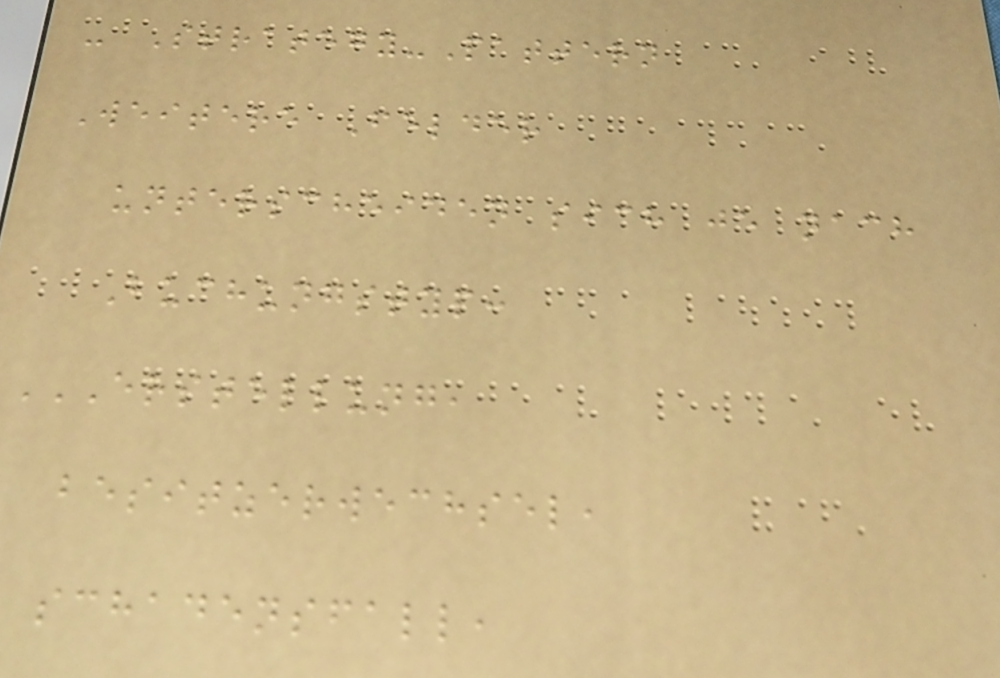- Strategy-Pattern
Weitere Felder
unterscheiden sich je nach
Buchungstyp:
ERSTELLUNG,
BESITZERWECHSEL,
SCHADENSFALL,
